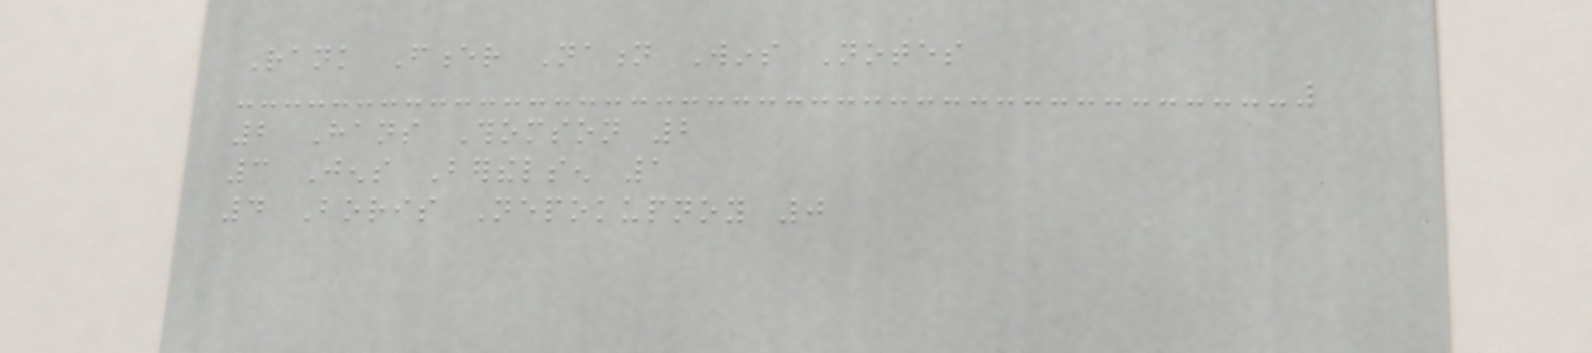Rank Fencer Nation Wins Notes
2 Hans Thomson 2
3 Jens Berthelsen 1
4 Boris Nepokupnoy 0
